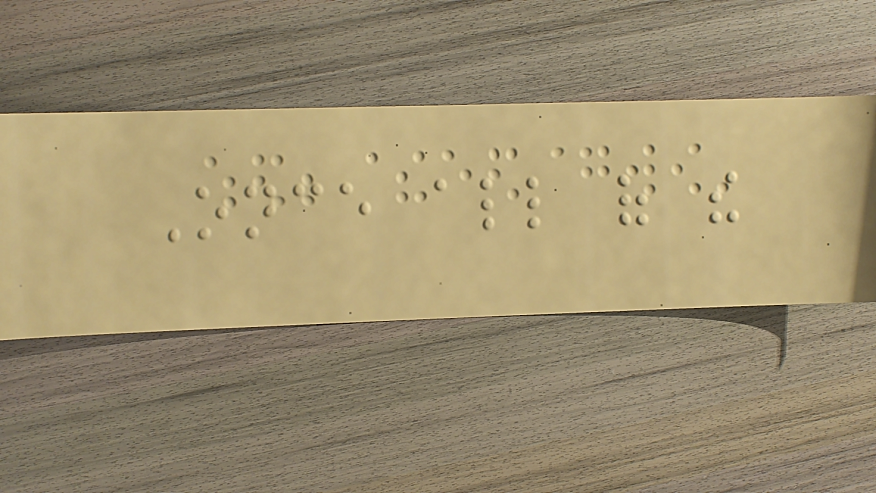Once all of the
